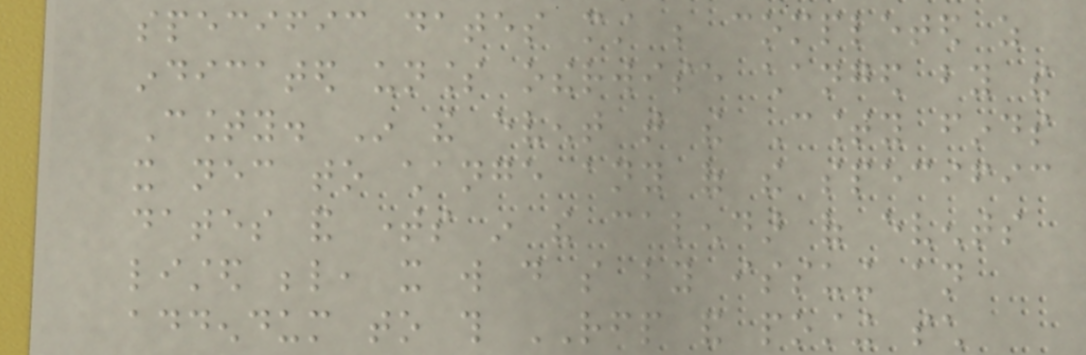specific dates must be completed as
indicated unless otherwise changed by the
County. In the event that the County finds
it necessary to change any of the specific
dates and times in the calendar of events
listed below, it will do so by issuing an
addendum to this RFP and posting such
